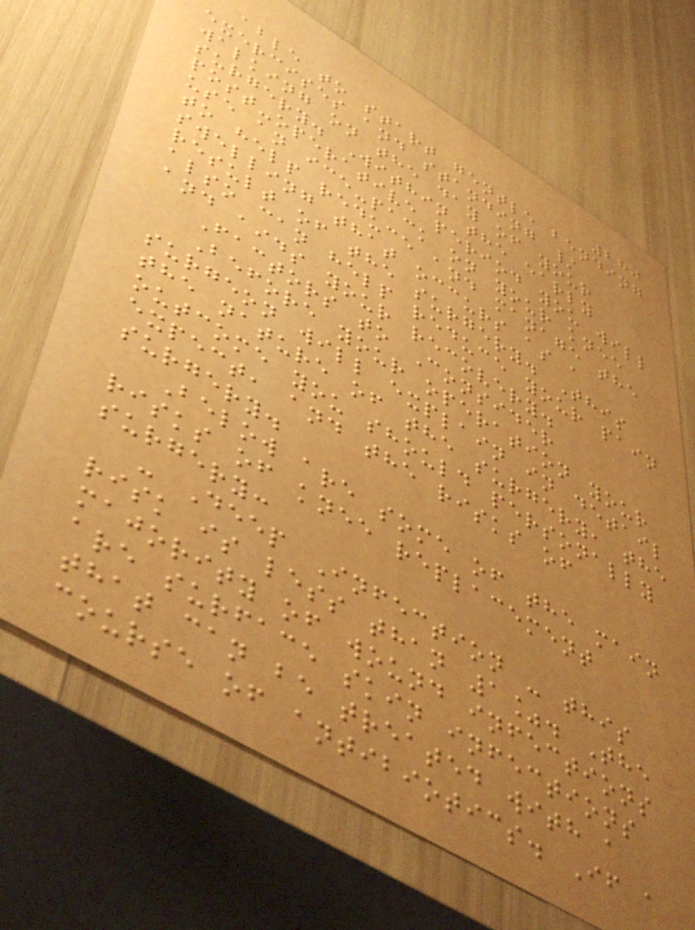280
able to start gentle bending
exercises and standing /
walking on the day of your
surgery. Within the early
post-operative period you will
use an ice-pack on your knee
to help reduce and manage the
swelling that occurs as a
result of the surgery. This
also can help reduce your pain
and aids your recovery.
Factors to Consider
Before your operation your
surgeon will explain in detail
the nature of the surgery, the
outcome you should personally
expect, and the risks of
surgery.
Below are some of the main
risks of knee replacement
surgery:
- Deep Infection - this
risk is less than 1%. The
majority of wound infections
are surface skin infections
that can be treated with a
course of antibiotics. If a
